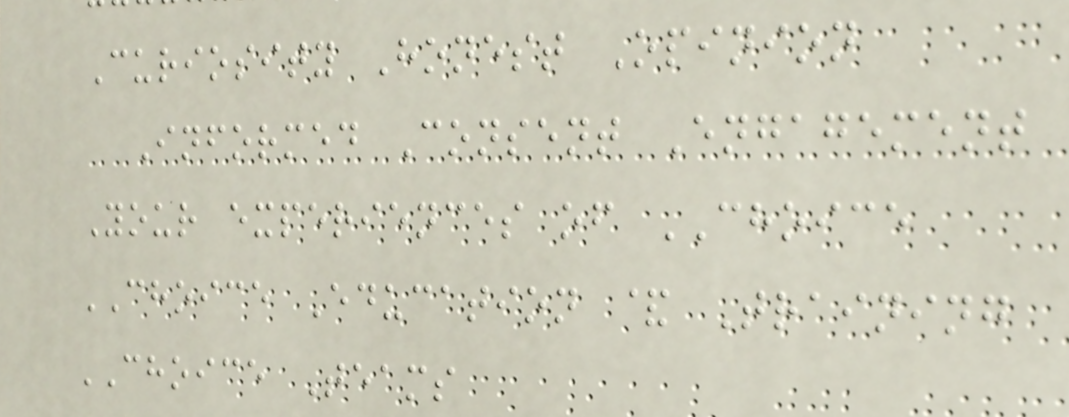Curiosity Honest Opinion
Informed Consent Engagement
Your experiences of CHOICE
CHOICE Education & Training
CHOICE Teams
